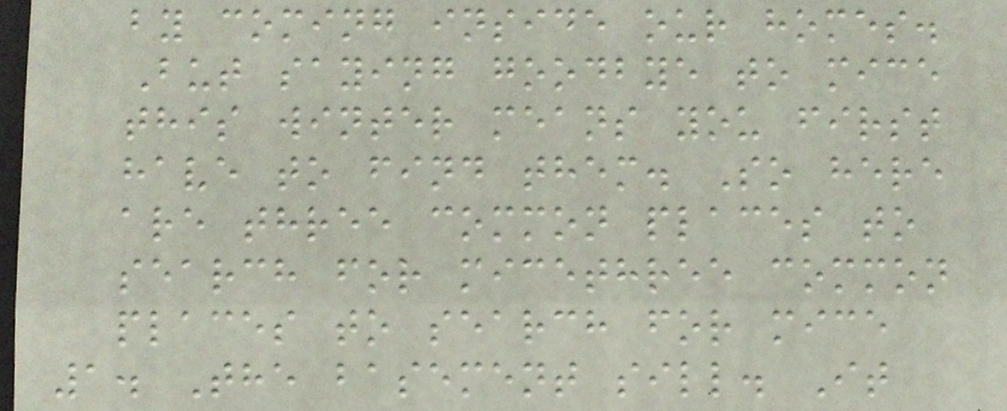by coming inside our homes.
But saying goodbye to mice
this winter means you first
have to find them. So here
are three common places to
search for micethree common
places to search for mice
1. The basement sill. It
